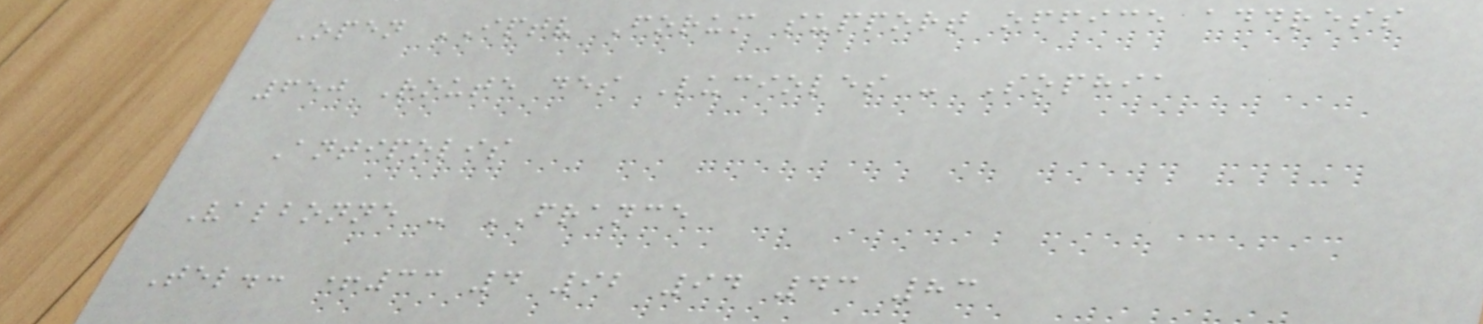Open IPTV Forum support office address
650 Route des Lucioles - Sophia
Antipolis
Valbonne - FRANCE
Tel.: +33 4 92 94 43 83
